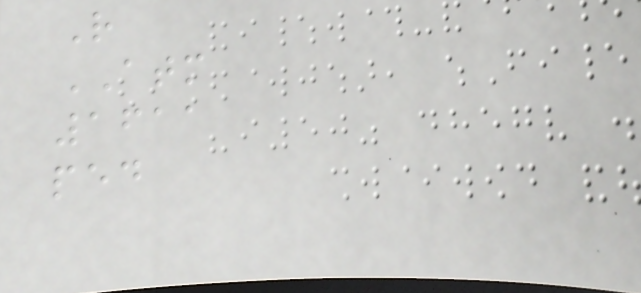R
ATM
1611
ped
